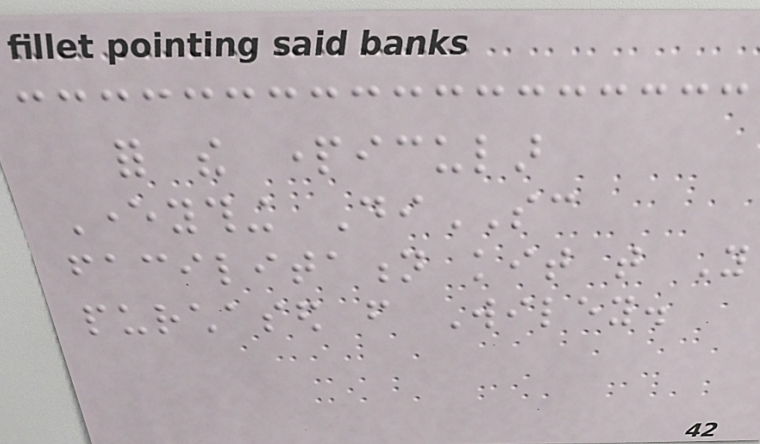for the particular
Everything DiSC
facilitation kit that You
purchased from Wiley.
